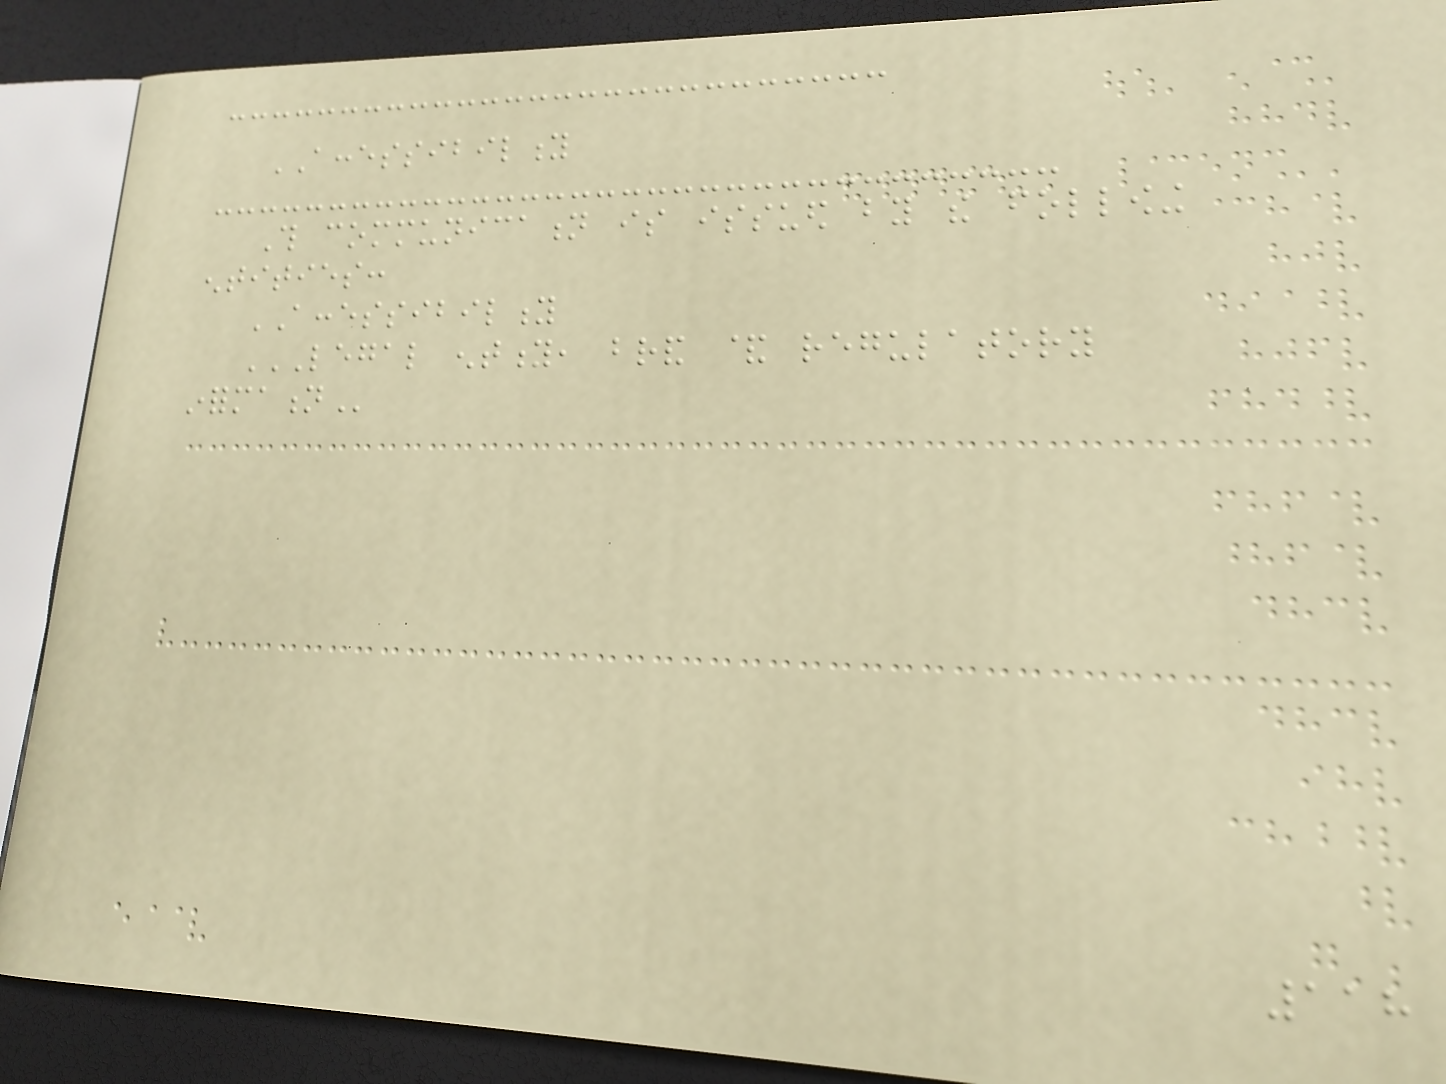ACCESSIBILITY
This communication is issued by the following
entities:
ACCESSIBILITY
LEGAL ENTITY, BRAND & REGULATORY
INFORMATION
118
